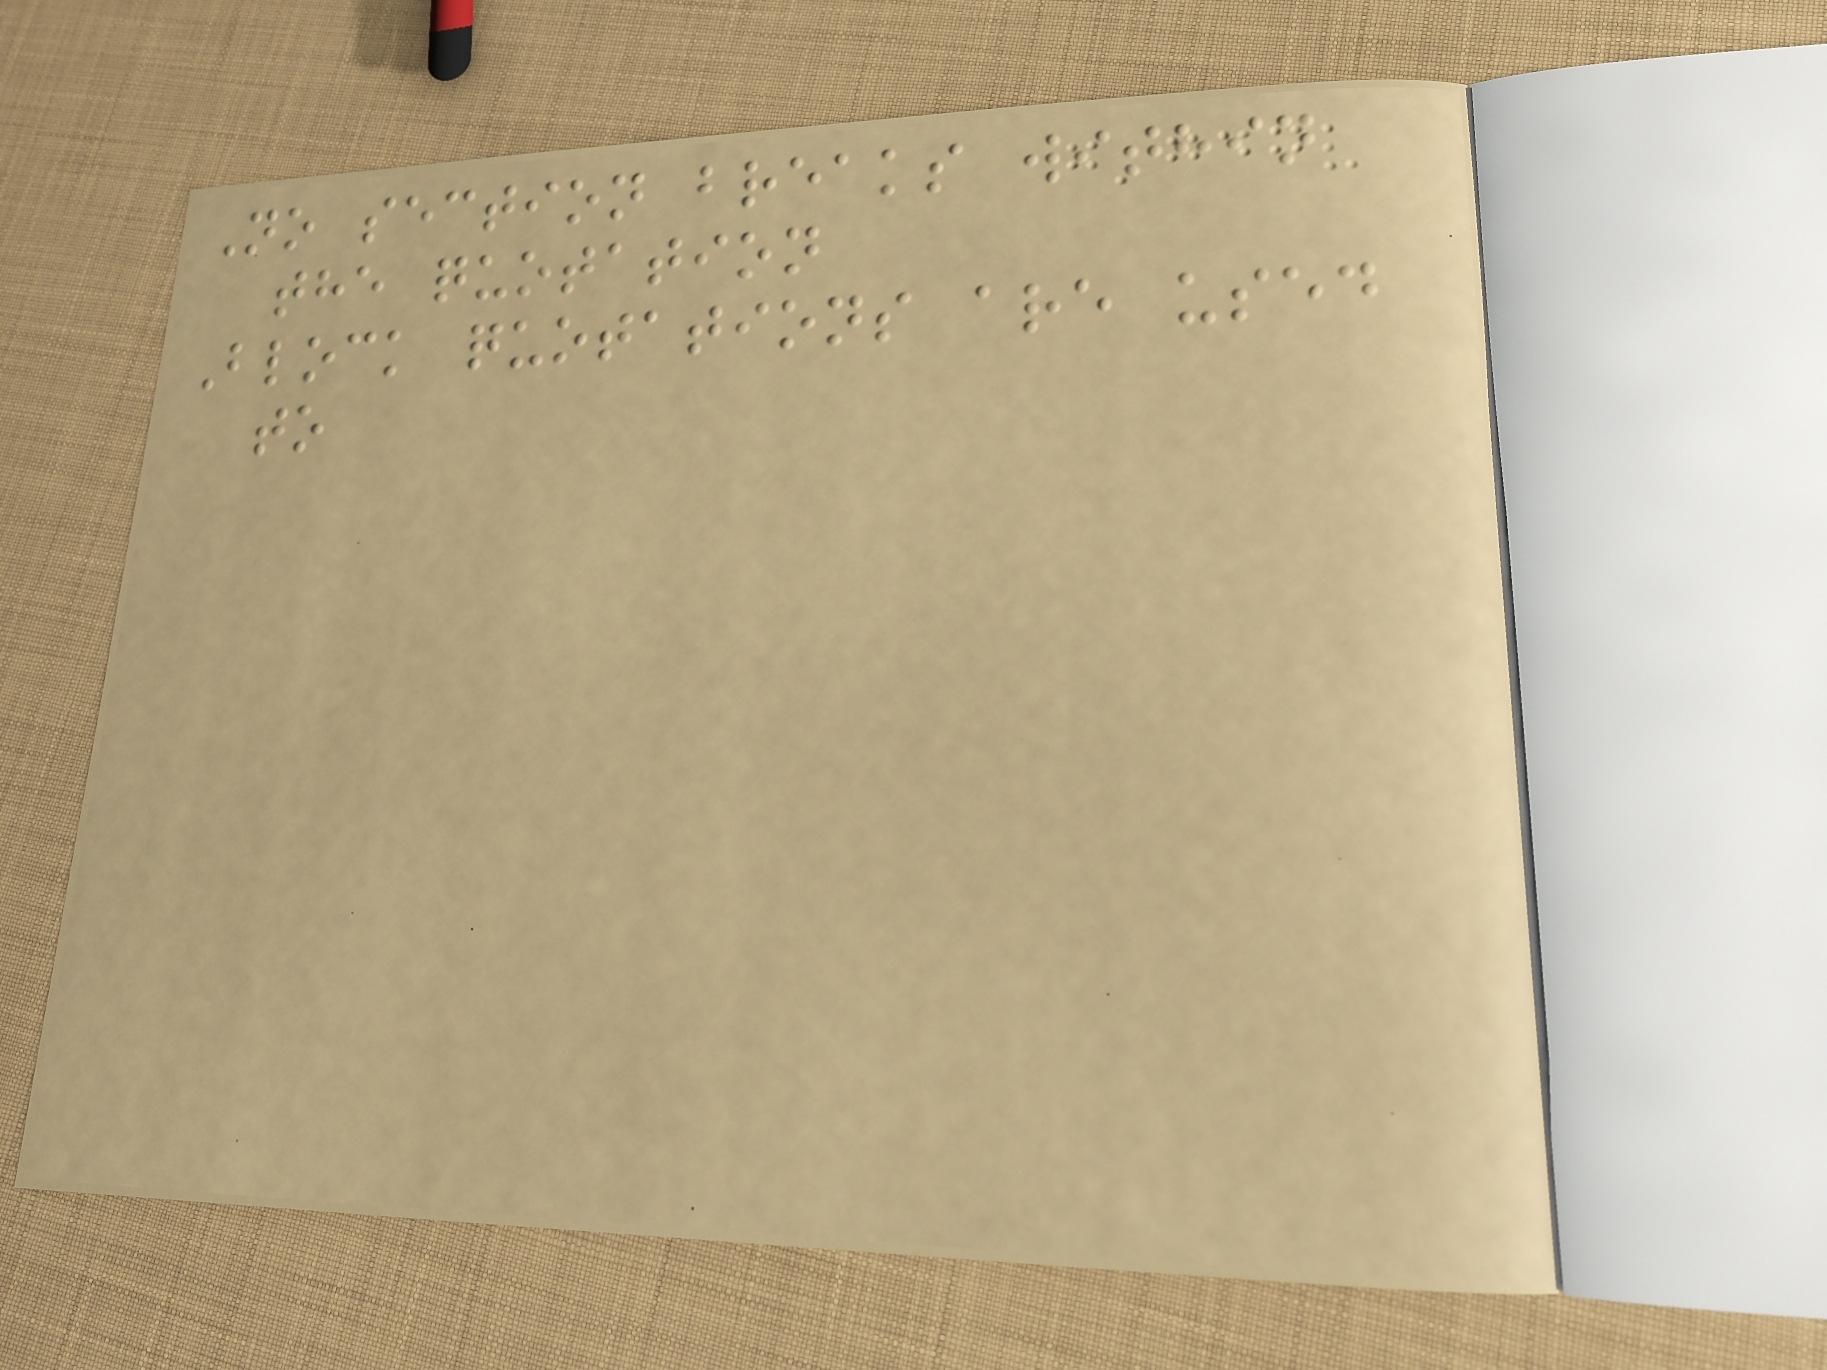No section breaks within
the quotation
Block quotations are used
to
